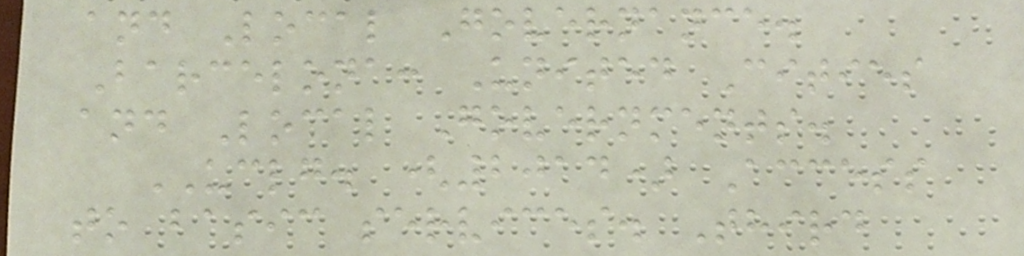and Local Governance.
Barcelona: United Cities
and Local Governments.
UCLG. (2014) Access
to basic services. Third
